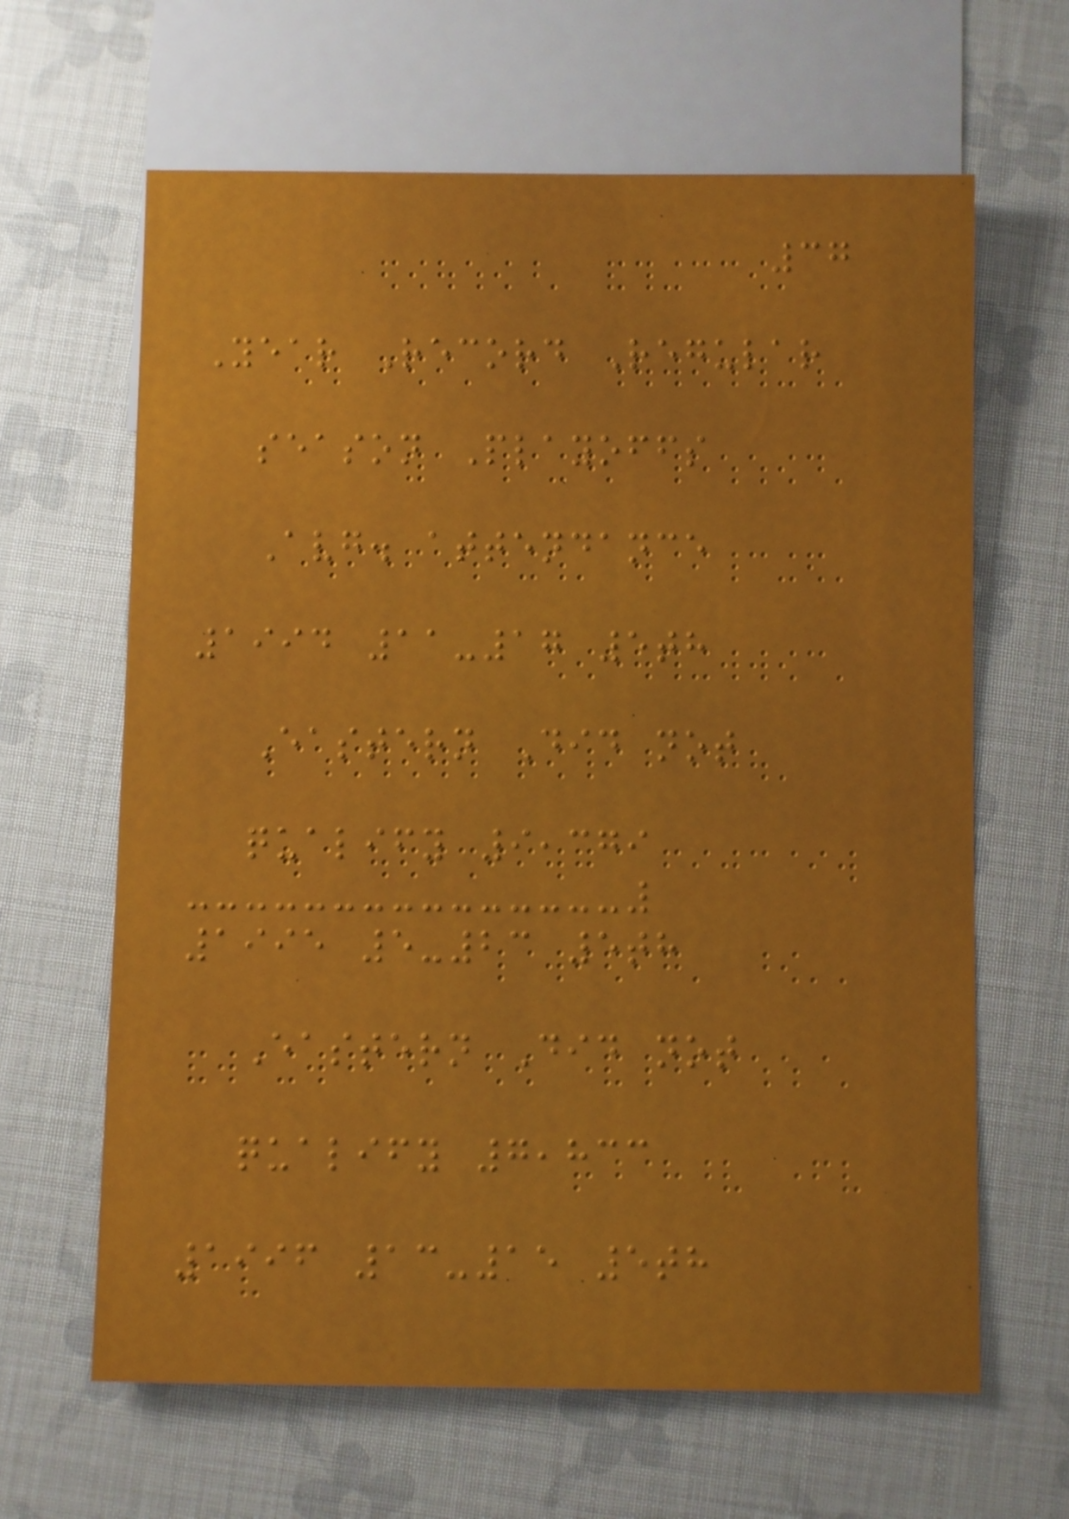37
Year Record Regular
season Playoffs
Avg. attendance
1994 11-17 5th
Eastern Did not
qualify 9,379
1995 5-23 5th
Eastern Did not
qualify 7,833
1996 13-15 5th
